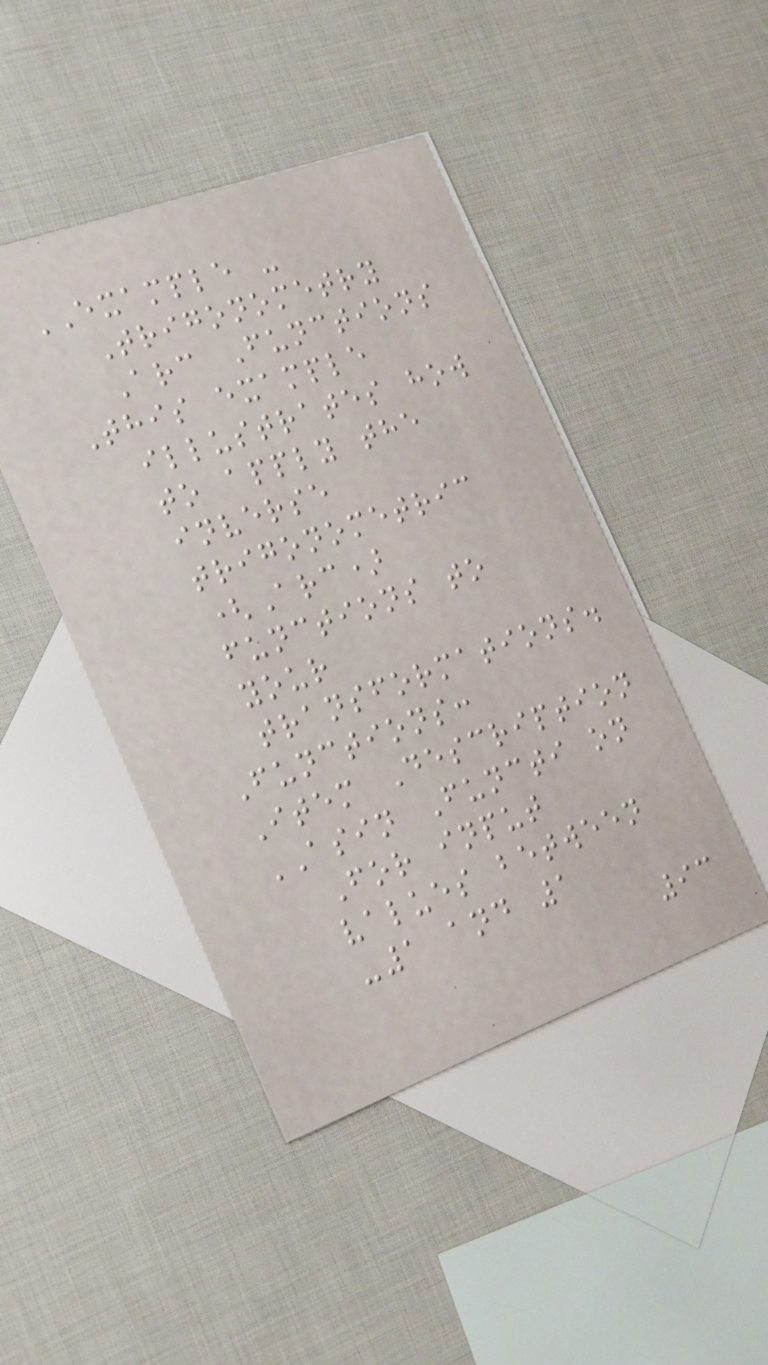EXAMPLE -
Trigonometry
Arc Functions
This example
illustrates how
to apply the
inverse
trigonometric
(Arc)
functions to
your
transformations.
Functions:
Item Description
ASIN Functi on
For input
values between
-1 and 1
93
